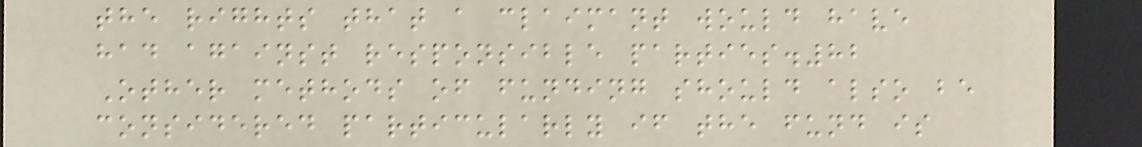the rights that a claimant would have
had against responsible parties.82
Other methods of funding should also be
considered particularly if the fund is
